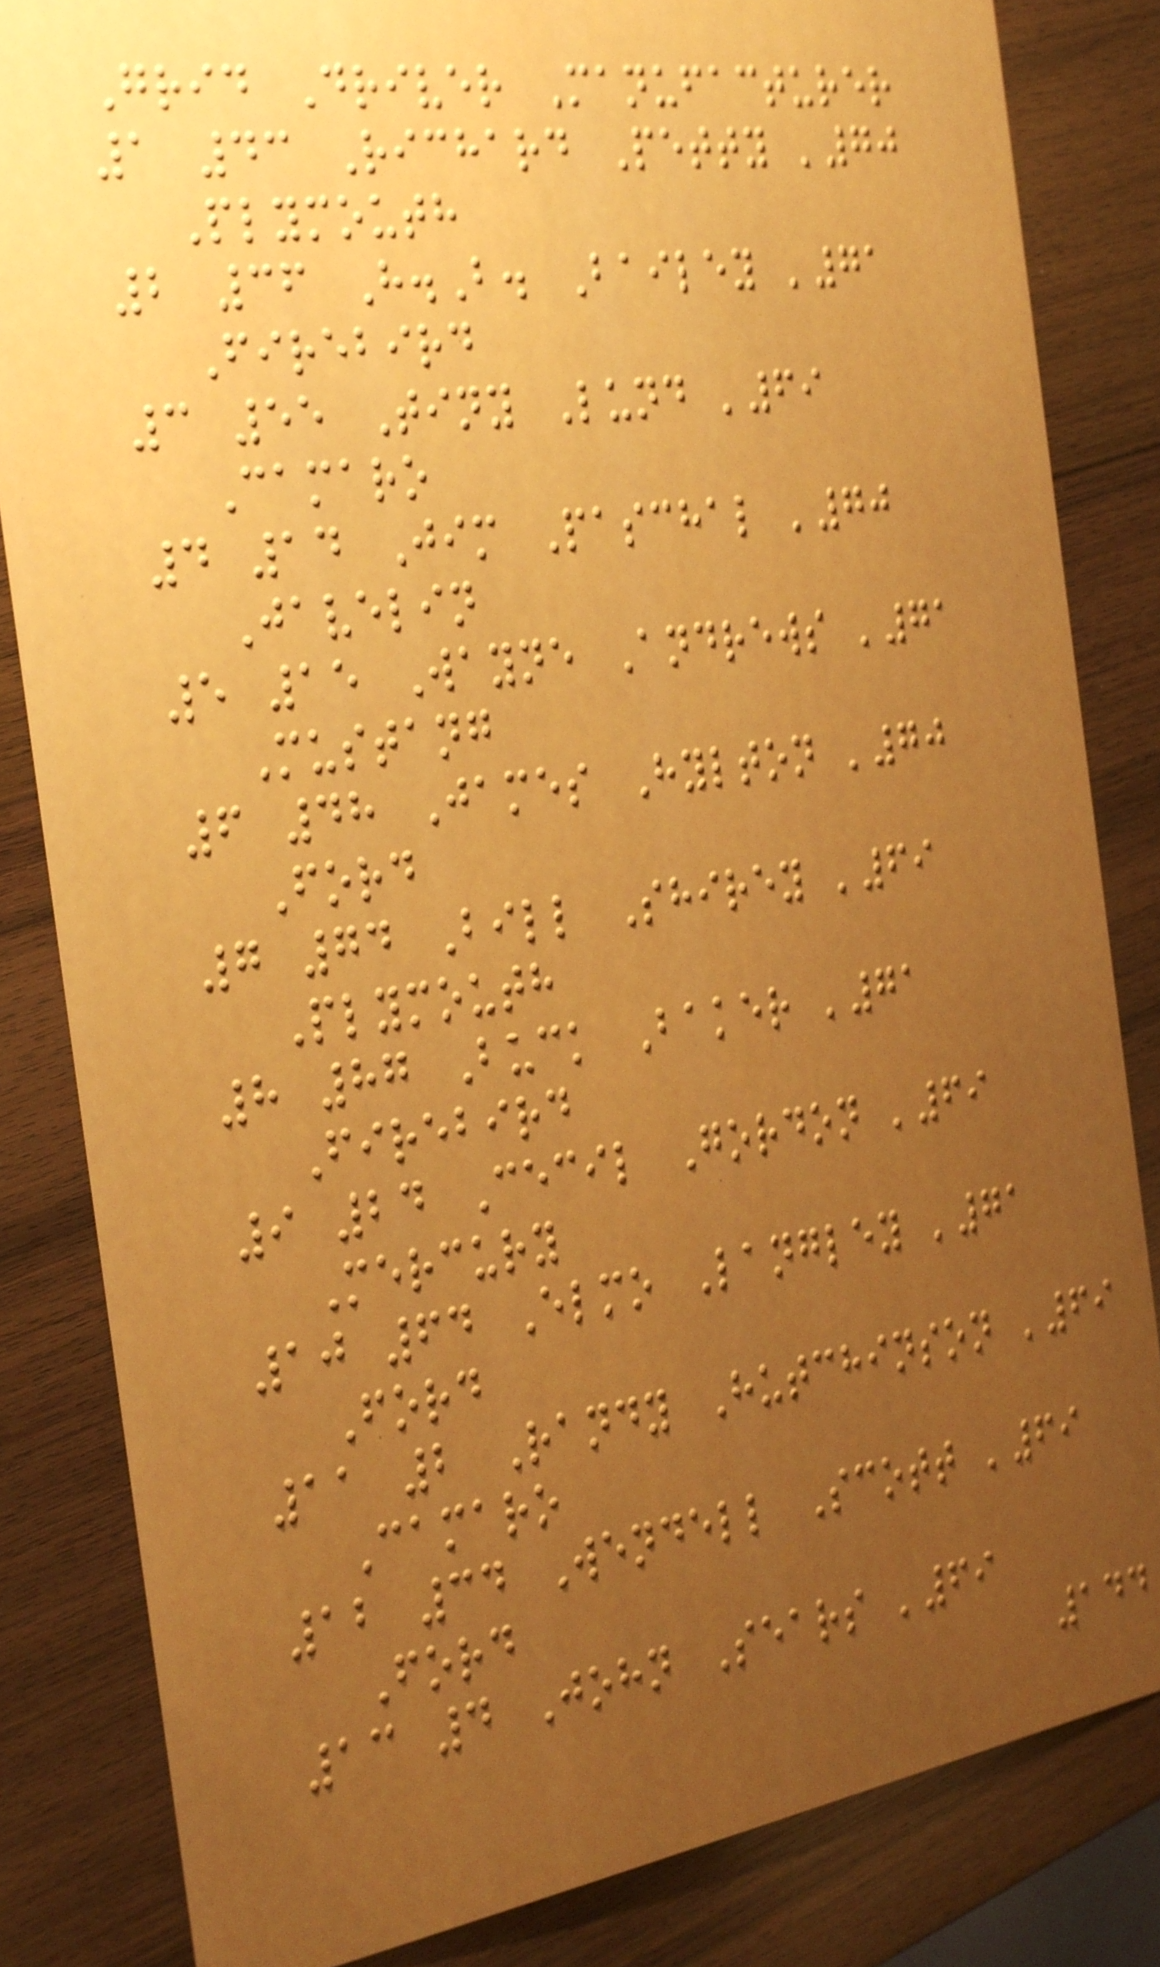Grid Driver Manufacturer
1 43 Richard Petty '70
Plymouth
2 36 H.B. Bailey '71
Firebird
3 55 Tiny Lund '69
Camaro
4 14 Jim Paschal '70
Javelin
5 15 Wayne Andrews '71
Mustang
6 48 James Hylton '70
Ford
7 74 Bill Shirey '69
Plymouth
8 87 Buck Baker '71
Firebird
9 24 Cecil Gordon '69
Mercury
10 64 Elmo Langley '71
Ford
11 2 Randy Hutchinson '69
Camaro
12 34 Wendell Scott '69
Ford
13 4 John Sears '69
144
